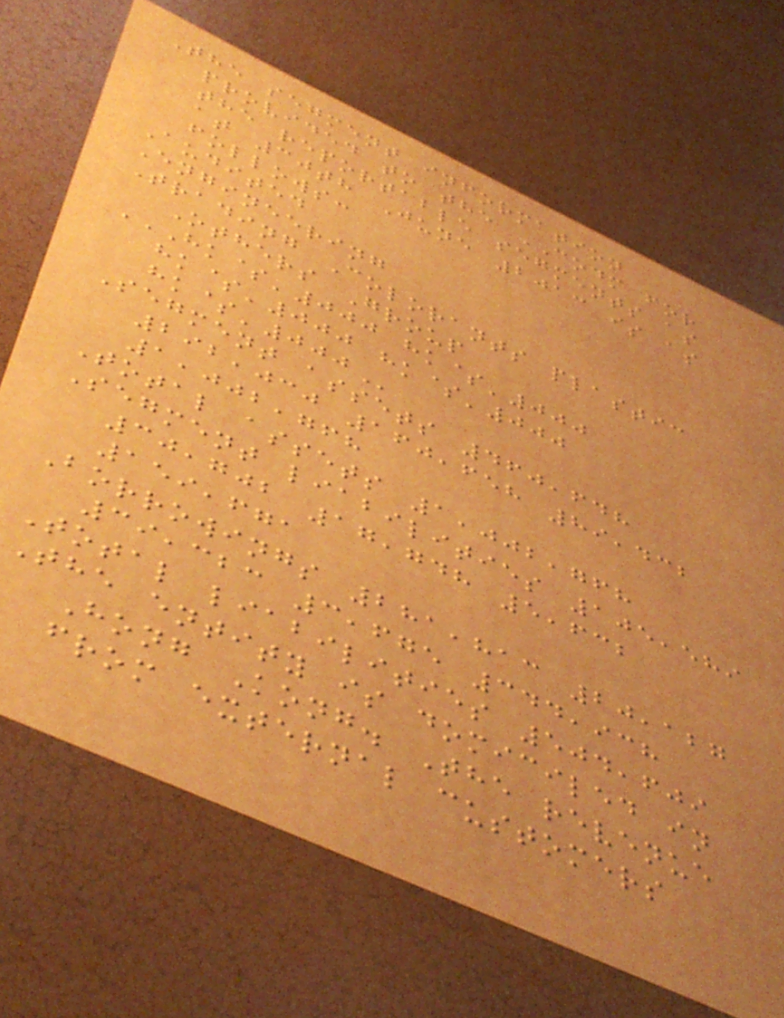The segment information
provided to the CODM for
the reportable segments as
at 30th June 2013 is as
follows:
Audited
Engineering
Trading Colorants plastic
Others Group
HK$'000 HK$'000
HK$'000 HK$'000
HK$'000
Segment assets 460,648
292,030 160,658 89,432
1,002,768
Total assets 1,002,768
Segment liabilities 105,589
30,702 17,748 5,632
159,671
Borrowings 281,813 20,127
39,323 3,675 344,938
Total liabilities 504,609
The entity is domiciled in
Hong Kong. The revenue
from external customers
